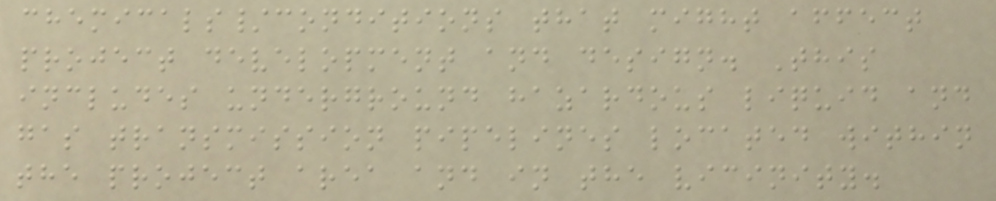chemicals/conditions that might affect
project development and design. This
includes underground hazardous liquid and
gas transmission pipelines located within
the project area and in the vicinity.
